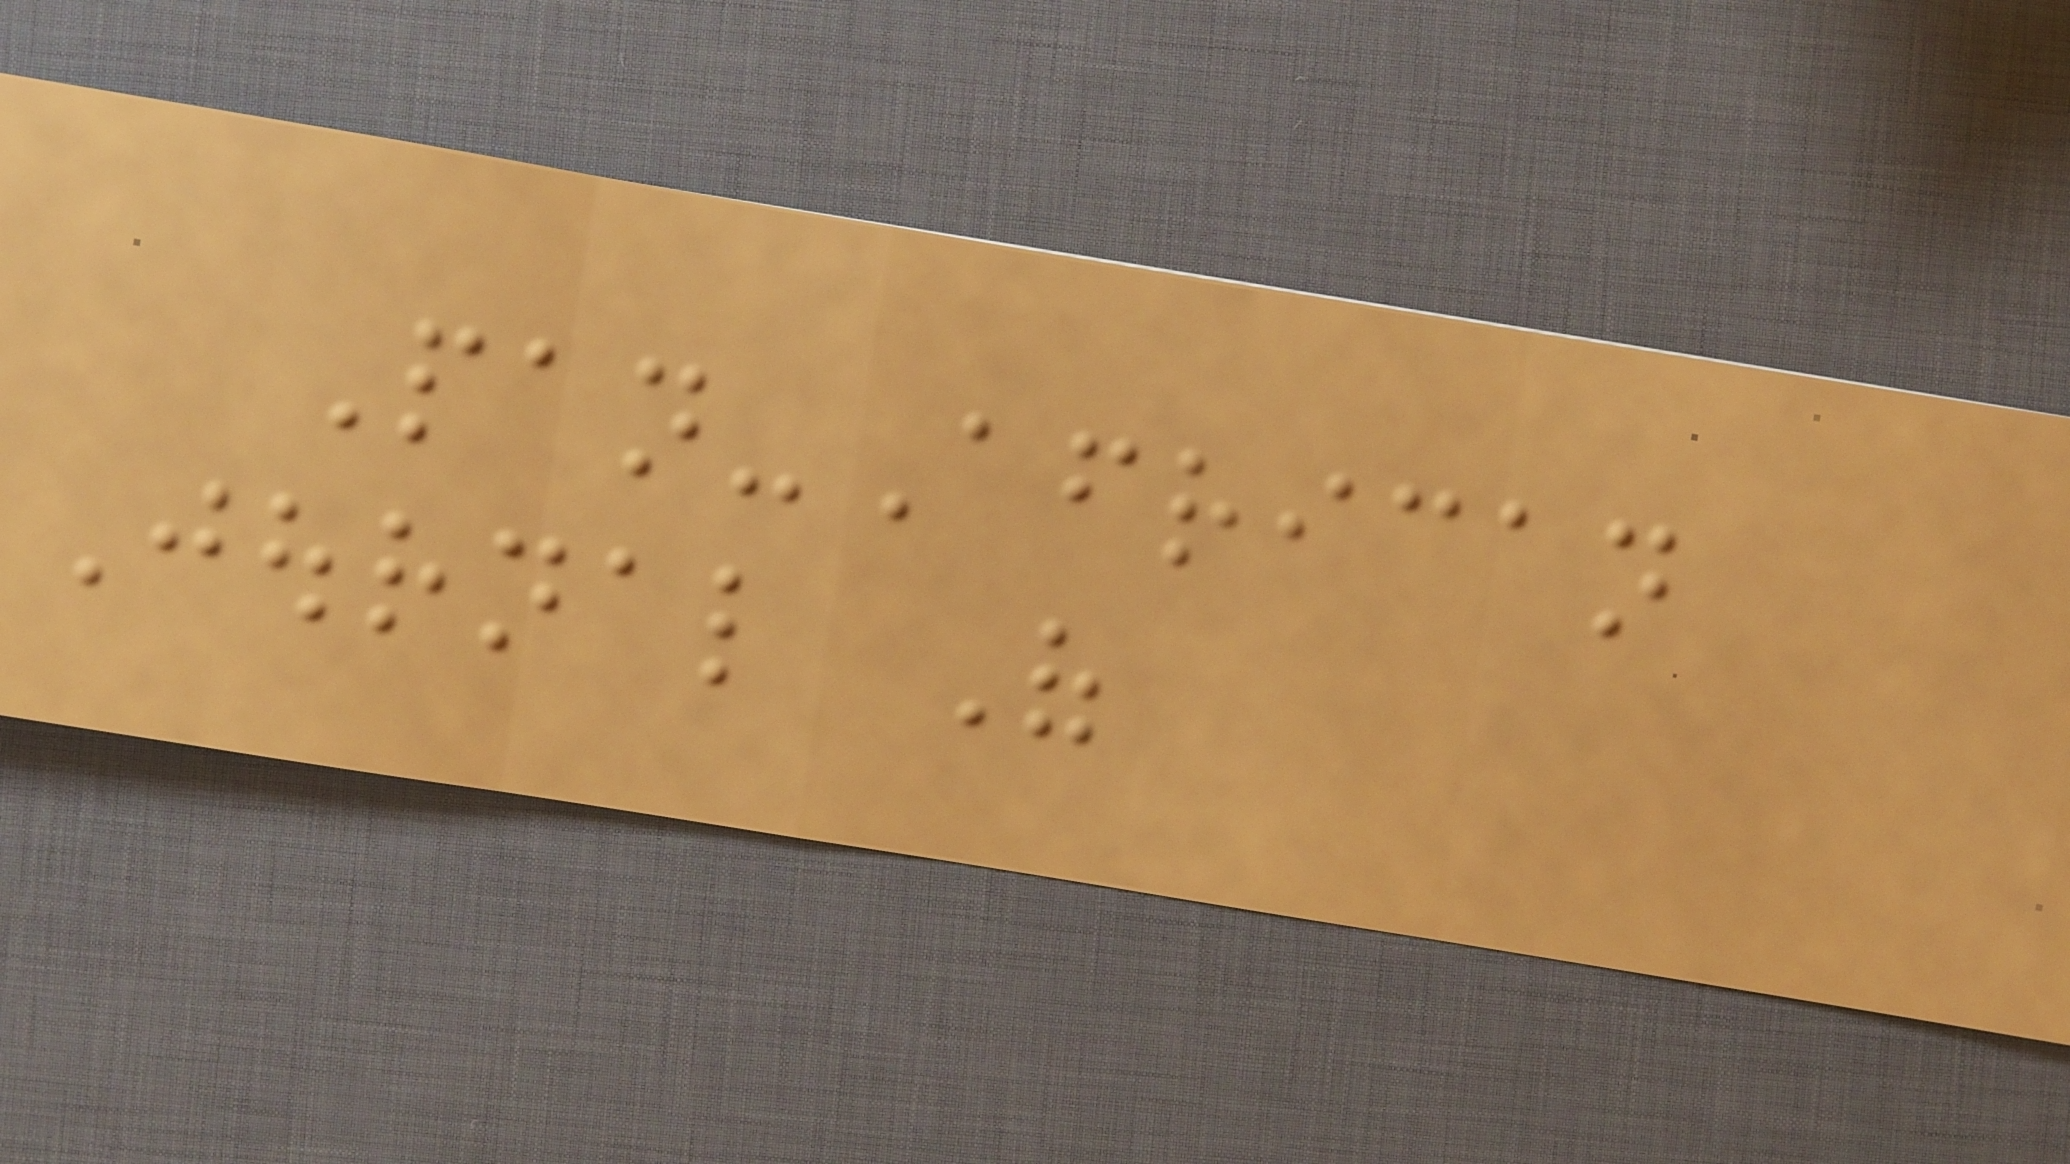Pan-African
Journal Of
